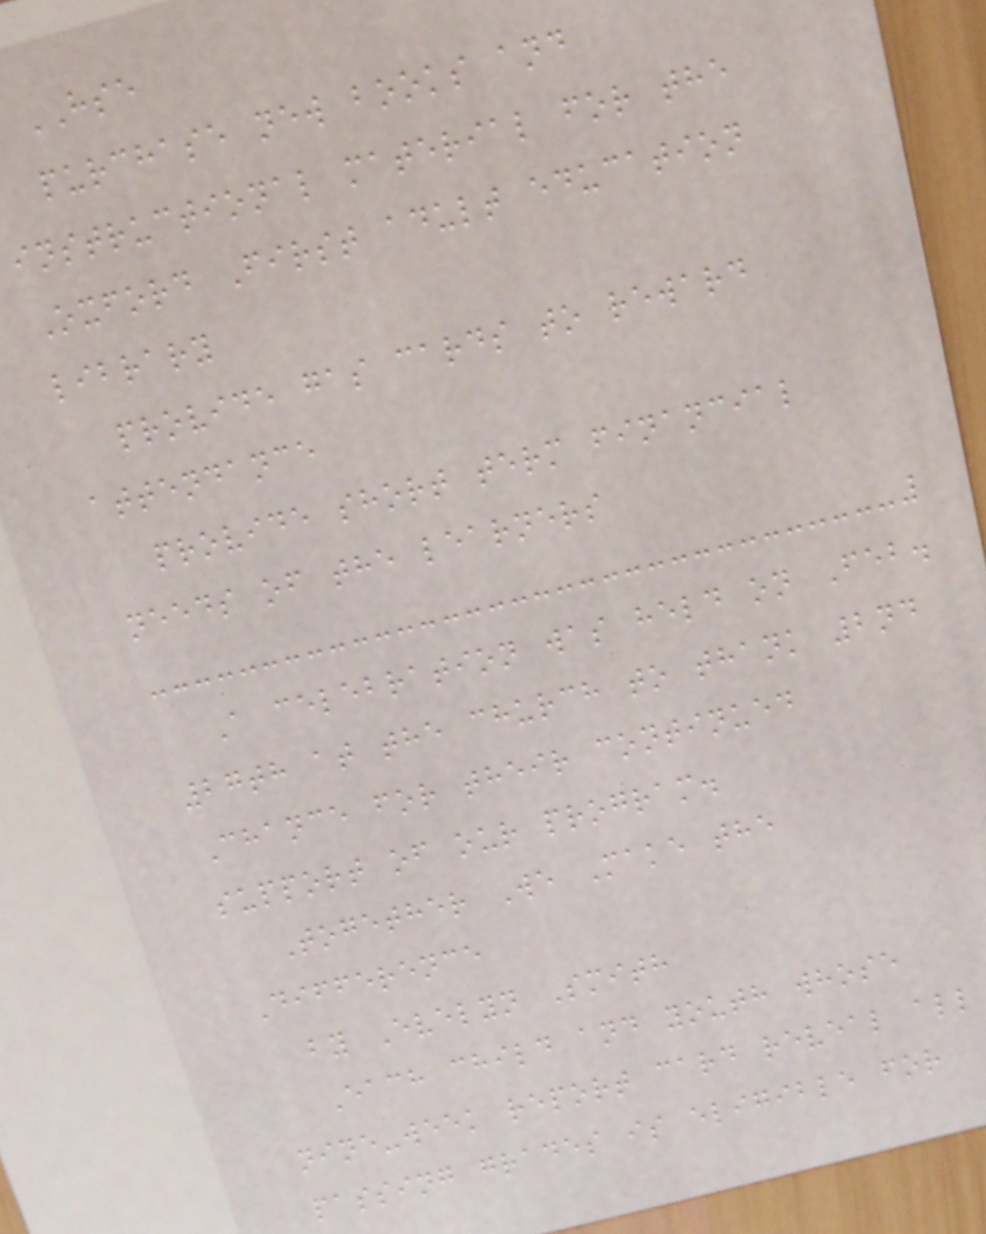HSE
purchase new books and
instructional material for the
Oxford First adult education
library
provide gas cards to reward
attendance
provide short term financial
needs of the learners
A celebration was held on Feb.
27th at the church to thank 2nd
Chance for their continued
support of our program.
Together We Make the
Difference
by Evelyn Smith
Each child and youth whose
nine-week report card reveal all
passing grades is eligible for
